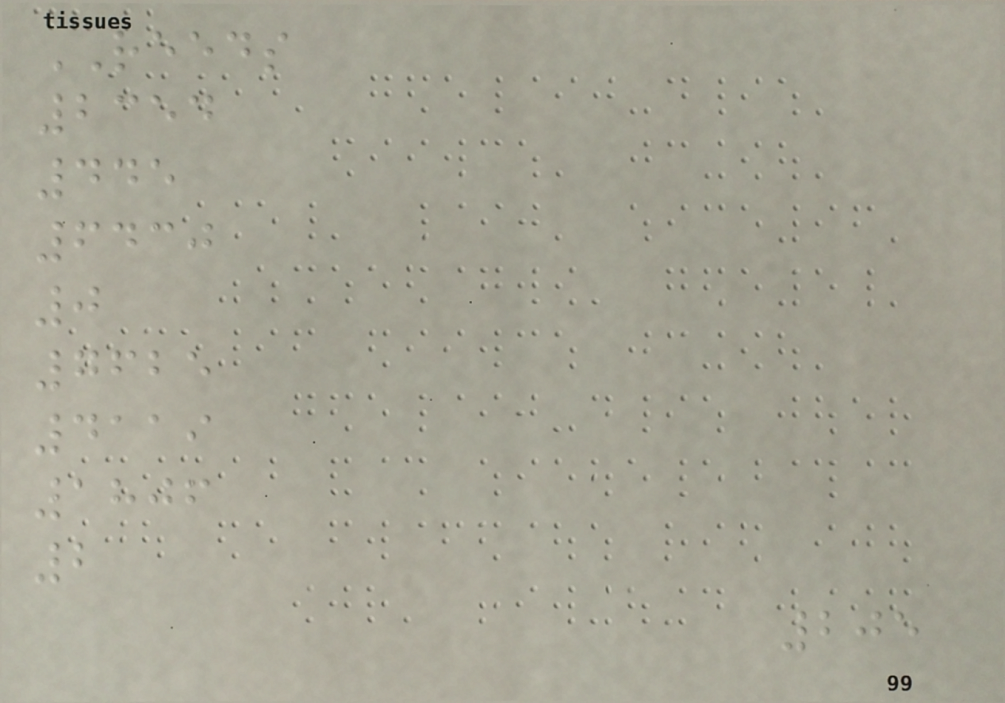REEDS
2354
445
6430
0
7625
4119
1806
2
205
